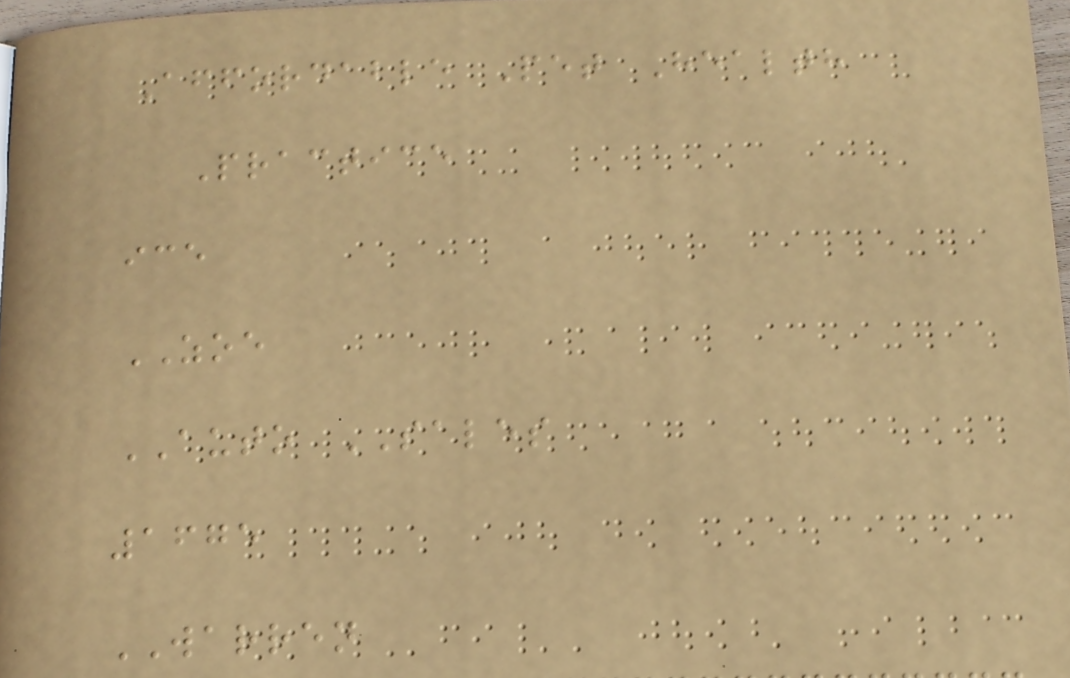Affordable Pet Health
Practice
ice
ZOE
AUTO SALES
1675
WARREN
